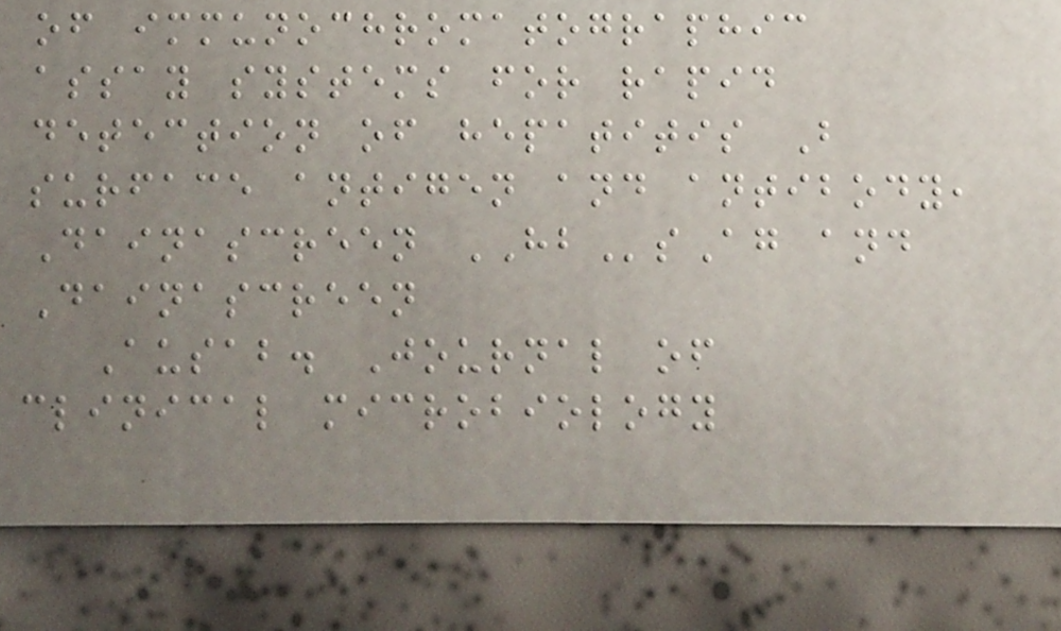of immunochromatographic
assay systems for rapid
detection of hepatitis B
surface antigen and antibody,
Dainascreen HBsAg and
Dainascreen
Ausab. Journal of
clinical microbiology
